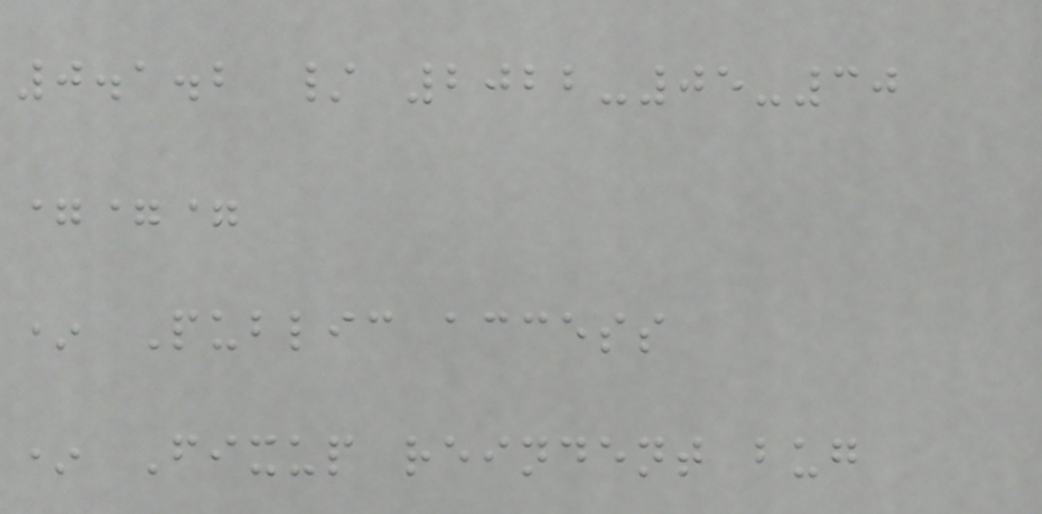0.1.2 / 2022-05-30
===
* Public access
* Fixup reindent bug
